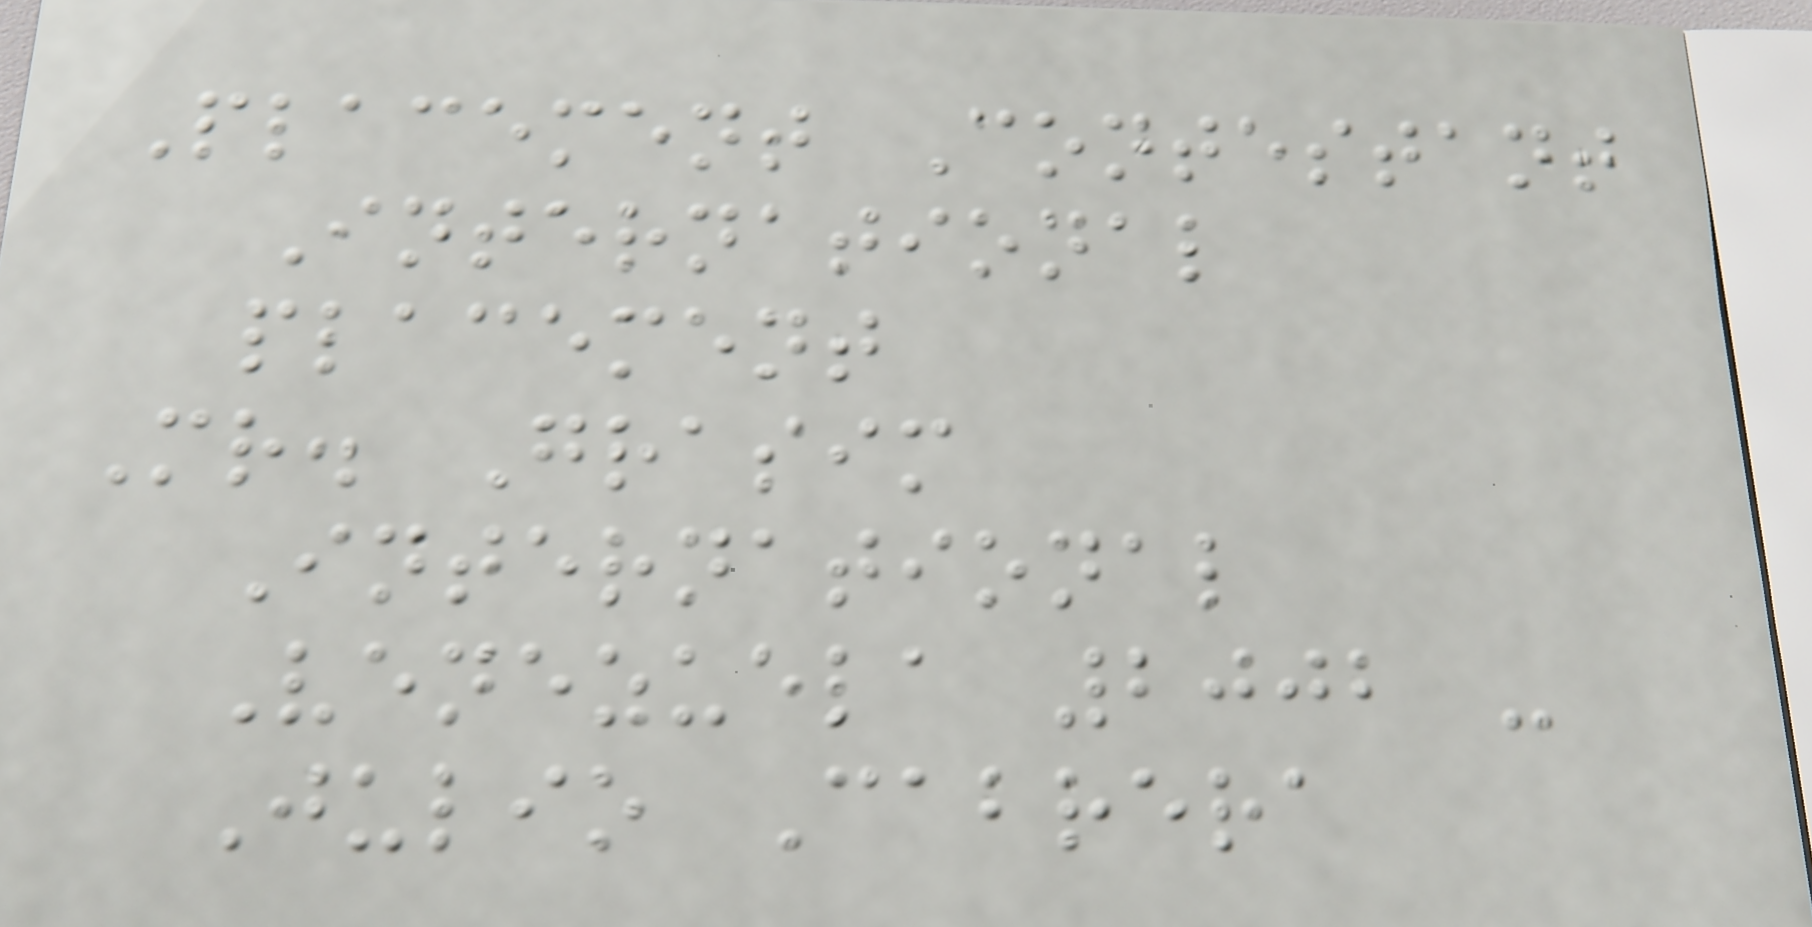Placement Contestant
International
placement
Mr. Grasim
International
Venezuela 2002 -
Julio Cabrera
